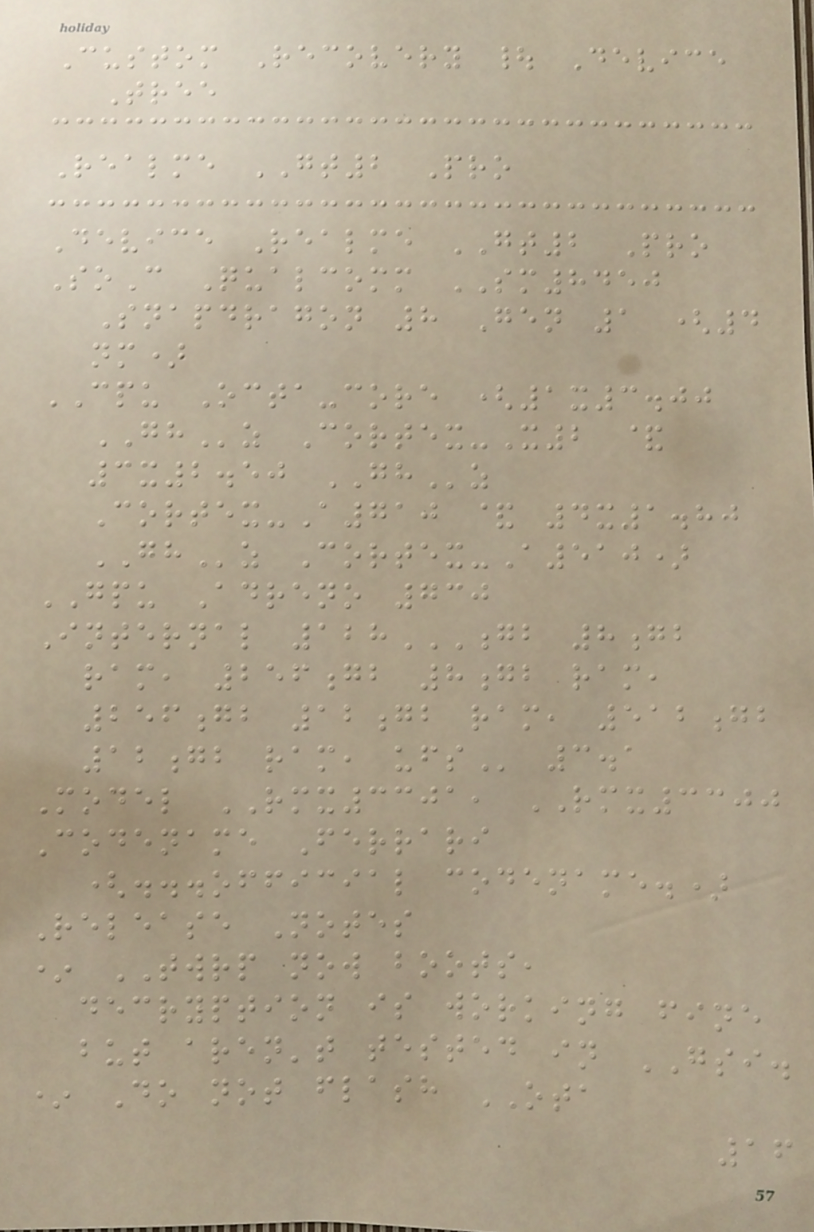Custom Recovery | Device
Tree
Realme GT2 Pro
Device Realme GT2 Pro
SoC Qualcomm SM8450
Snapdragon 8 Gen 1 (4
nm)
CPU Octa-core (1x3.00
GHz Cortex-X2 &
3x2.50 GHz
Cortex-A710 & 4x1.80
GHz Cortex-A510)
GPU Adreno 730
Internal 128GB 8GB
RAM, 256GB 8GB RAM,
256GB 12GB RAM, 512GB
12GB RAM, UFS 3.1
Model RMX3301, RMX3300
Codename Ferrari
(...official codename.)
Release Notes
* TWRP now boots,
decryption is working fine
but aren't tested in GSI.
* Do not flash OTA
16
